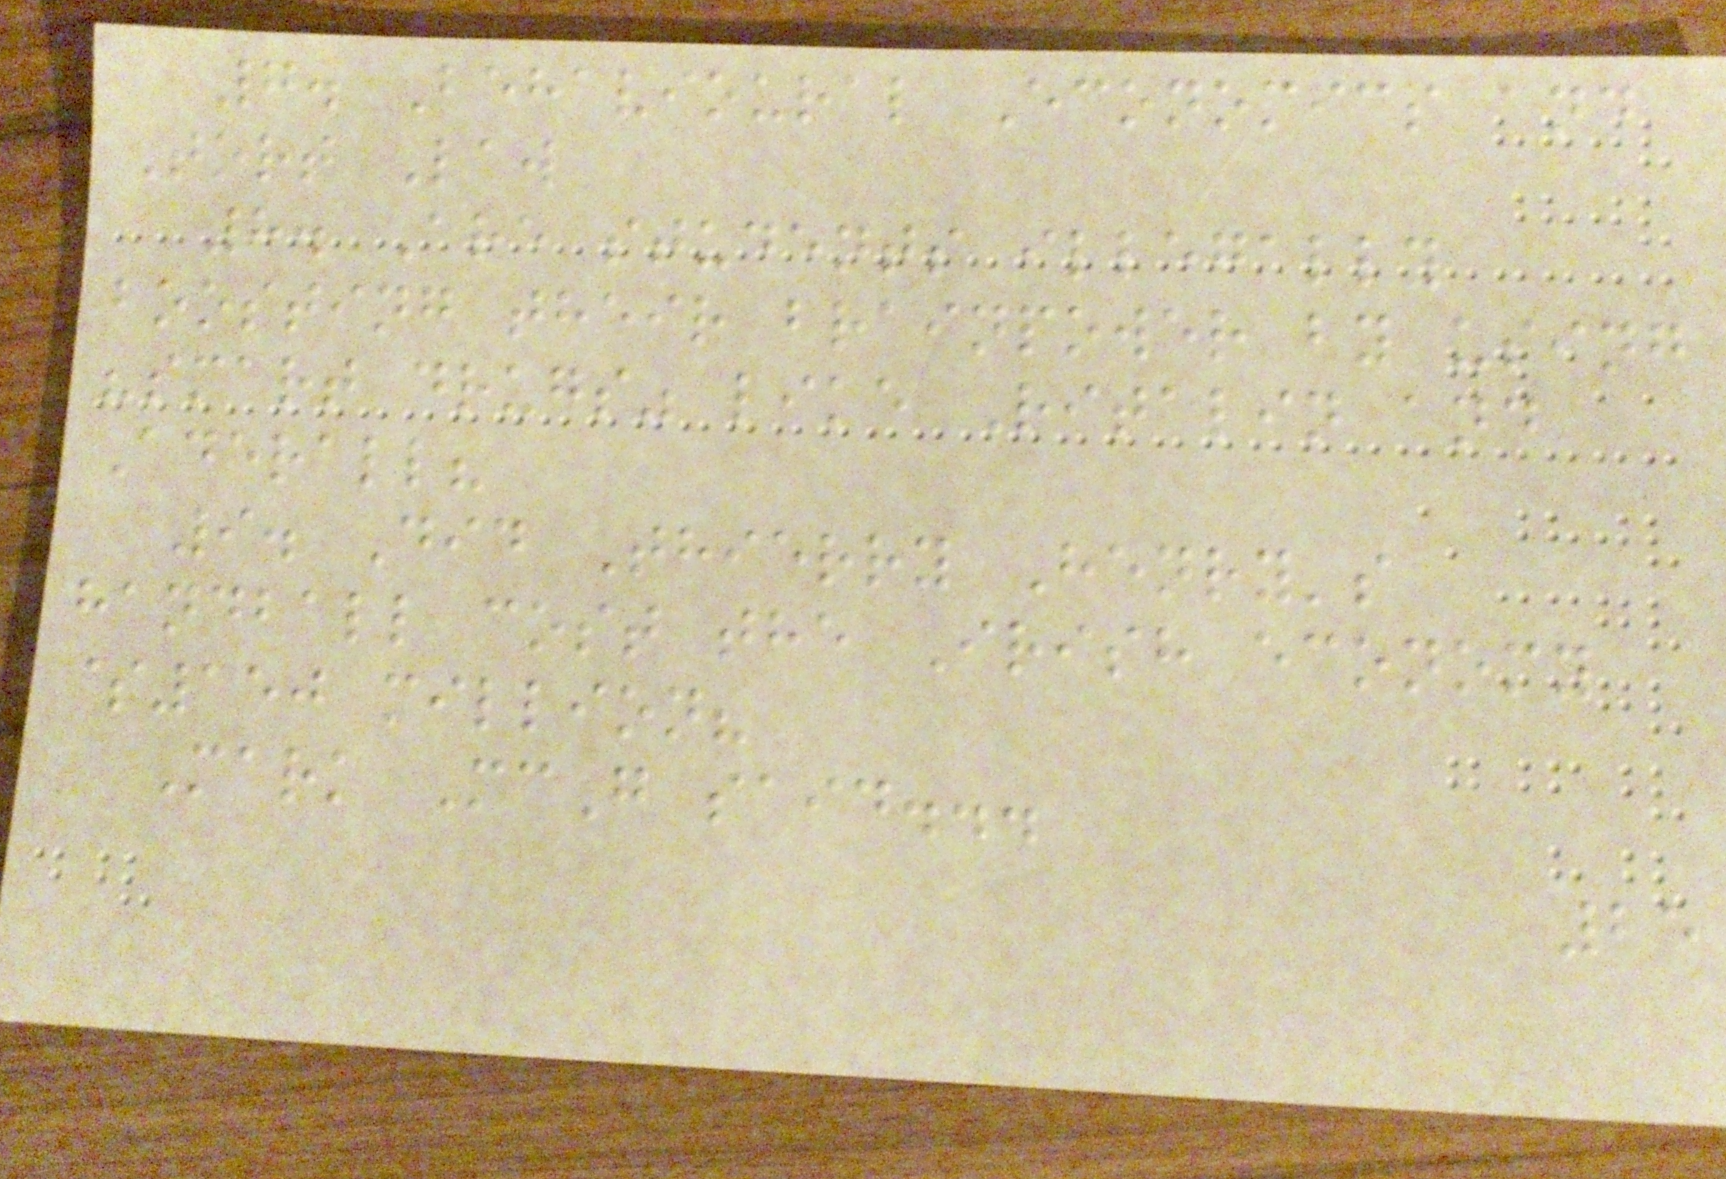7. Behavioural Economics and
Tort Law
8. Are students illegally
boosting their brainpower by using
"smart drugs" like Ritalin and
Aderall?
9. Did Thierry Henry's
handball cost the Irish economy
$150 million?
Mark McG said...
25
